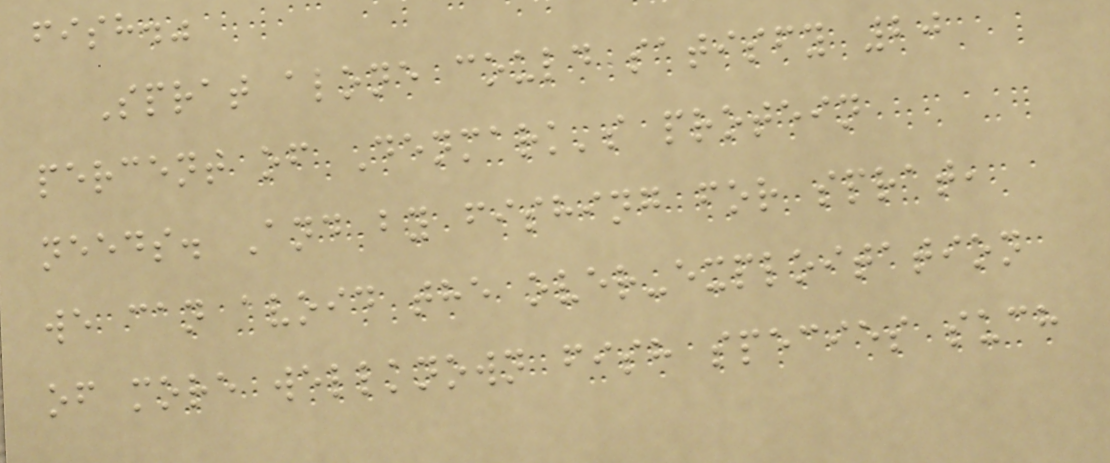fish."
Sprat alone could satisfy 20
percent of Denmark's protein
needs. And by fishing for sprat,
we can avoid the over-exploitation
of more wellknown fish species such
